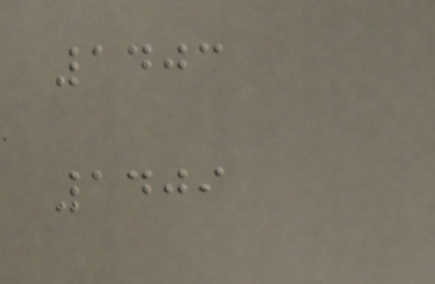1403
1409
